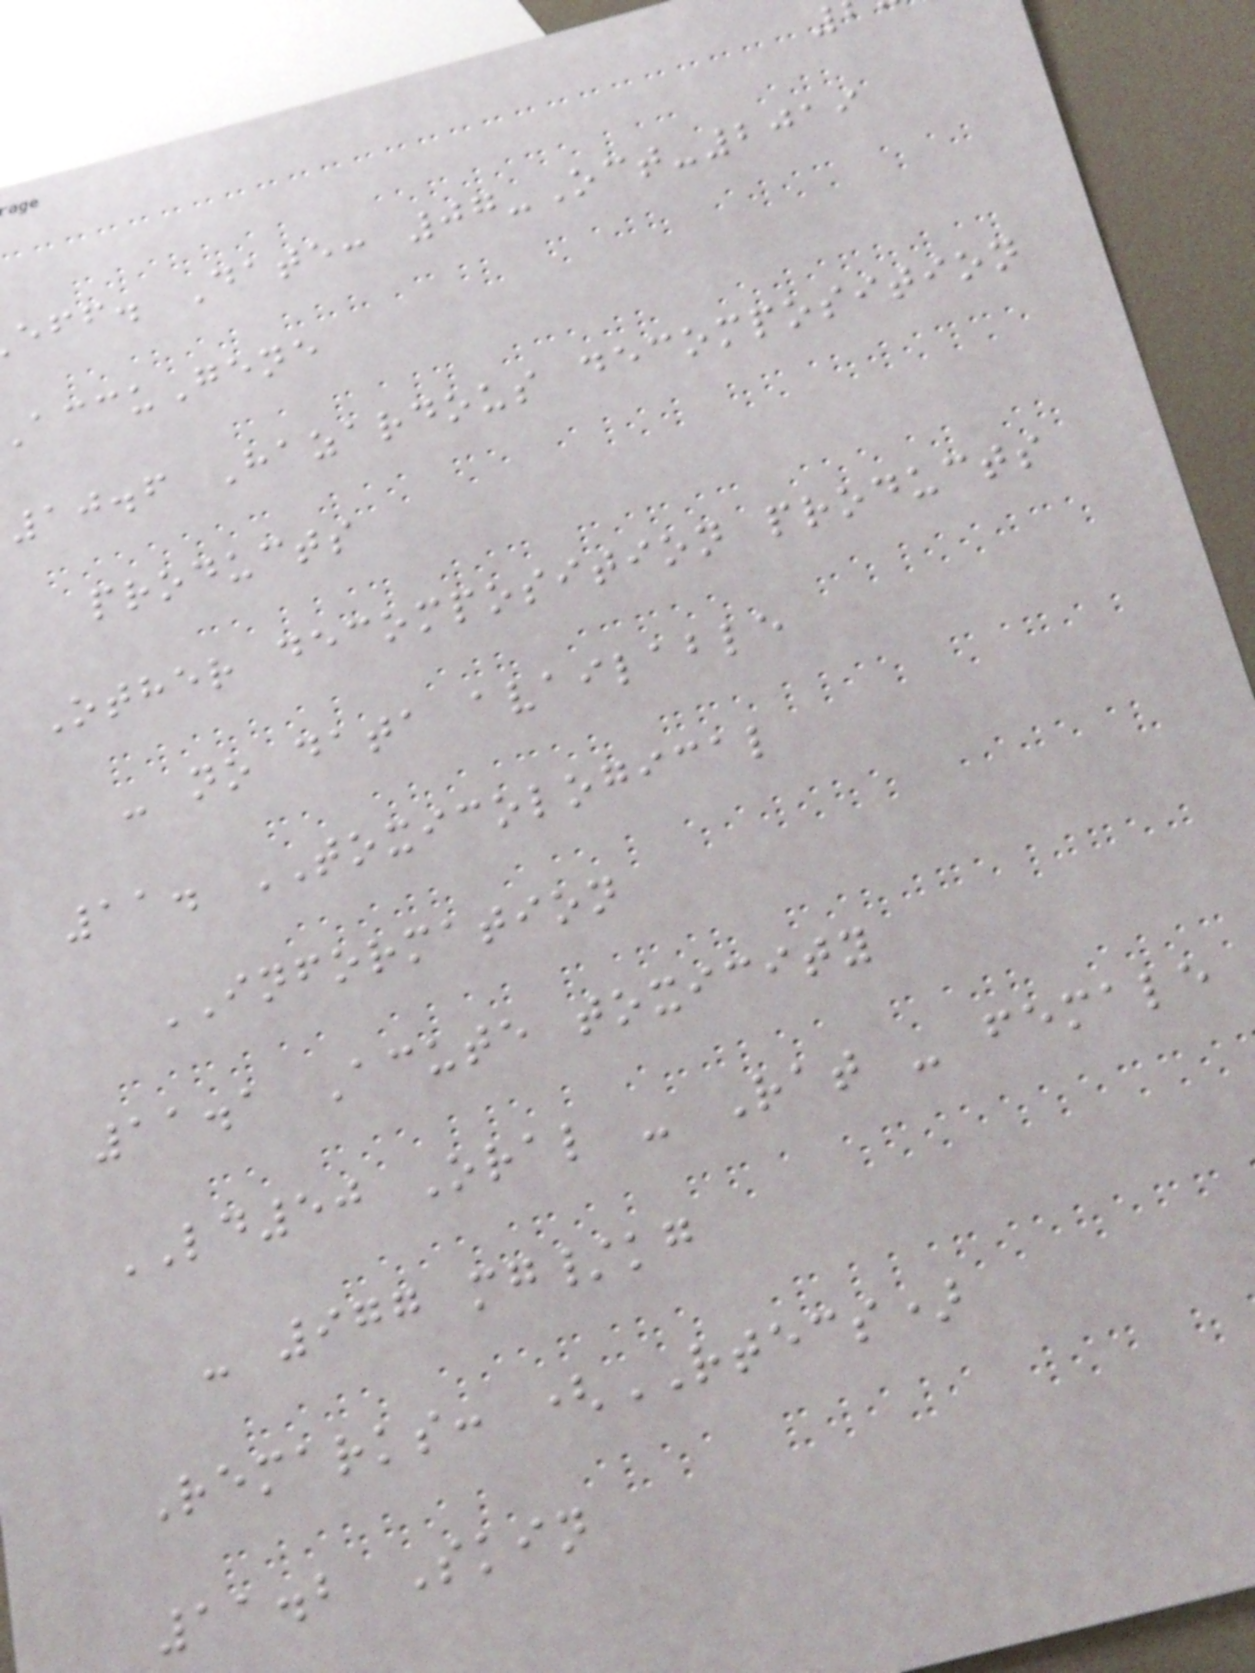eff. Date: 07-Oct-2019
ccuGene
10.6 Hazardous decomposition
products
Other decomposition products
- no data available
11. TOXICOLOGICAL
INFORMATION
11.1 Acute toxicity
LD50 Oral - Rat - female
- 977 mg/kg
Remarks: (RTECS)
11.2 Skin
